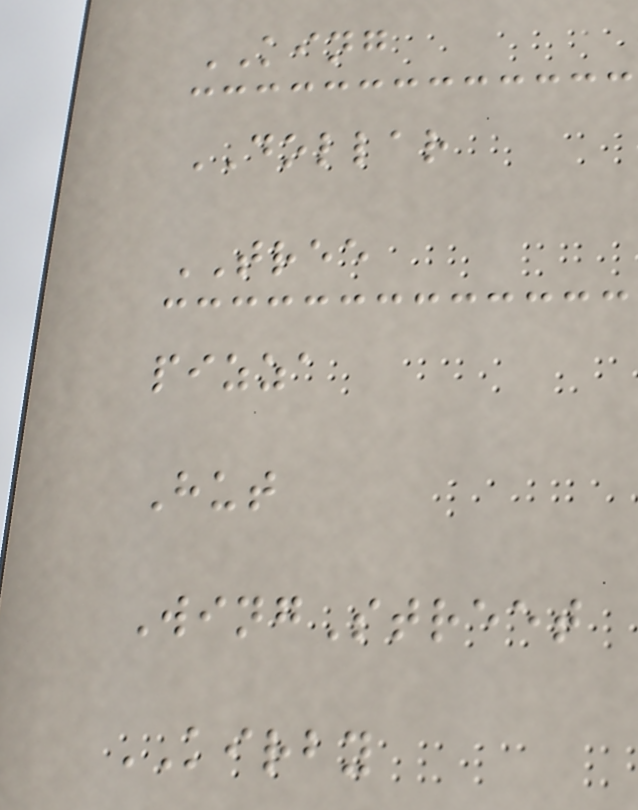KING
DOLLAR
TREE
pizza
Hut
WingStreet
KIRBY
